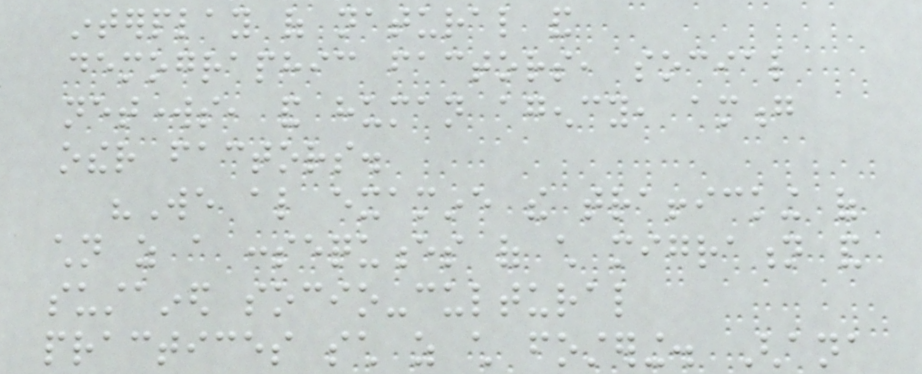interplay of natural and
demographic factors, social
networks, and human agency, among
other factors.
"We also examine the trafficking of
children as a consequences of child migration and
sustained socio-cultural
practices such as child fostering. Ghana
